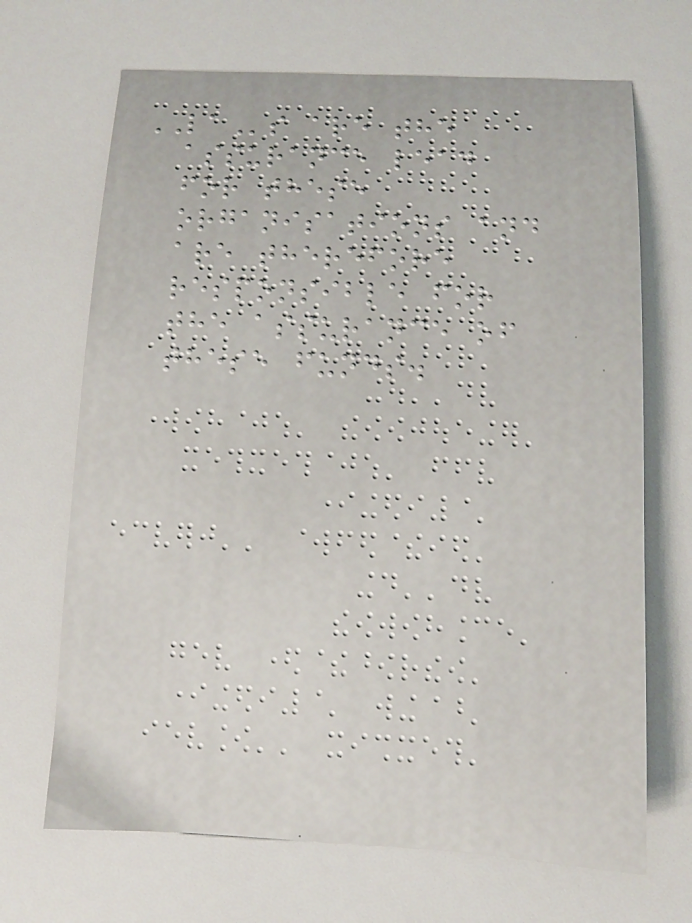LAs are the
assurance lead
for these
organisations and
are therefore
responsible for
the assurance of
these funds.
